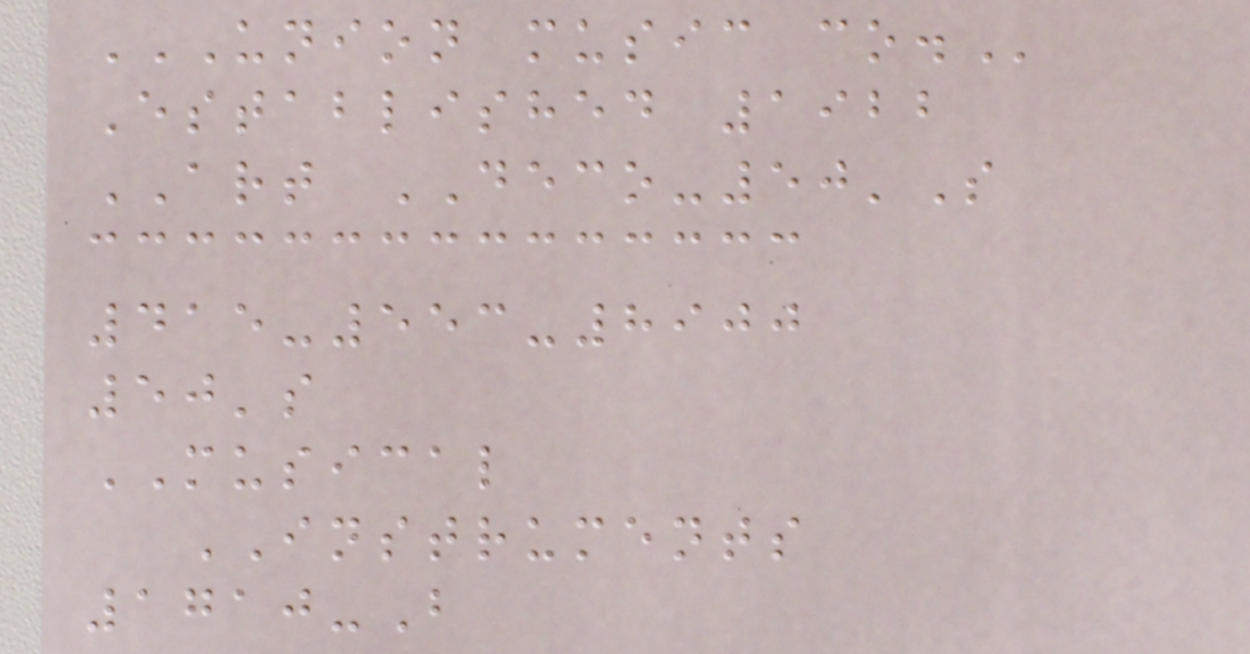UNION MUSIC CO.
Established 1922
ART DECO-50'S
415-553-8900
50's
MUSICAL
INSTRUMENTS
1710-B
